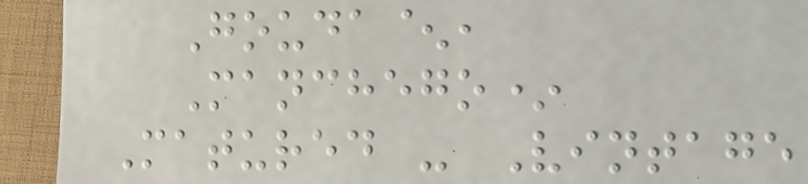Gouda^,
Manchego*
Matured - Vintage
